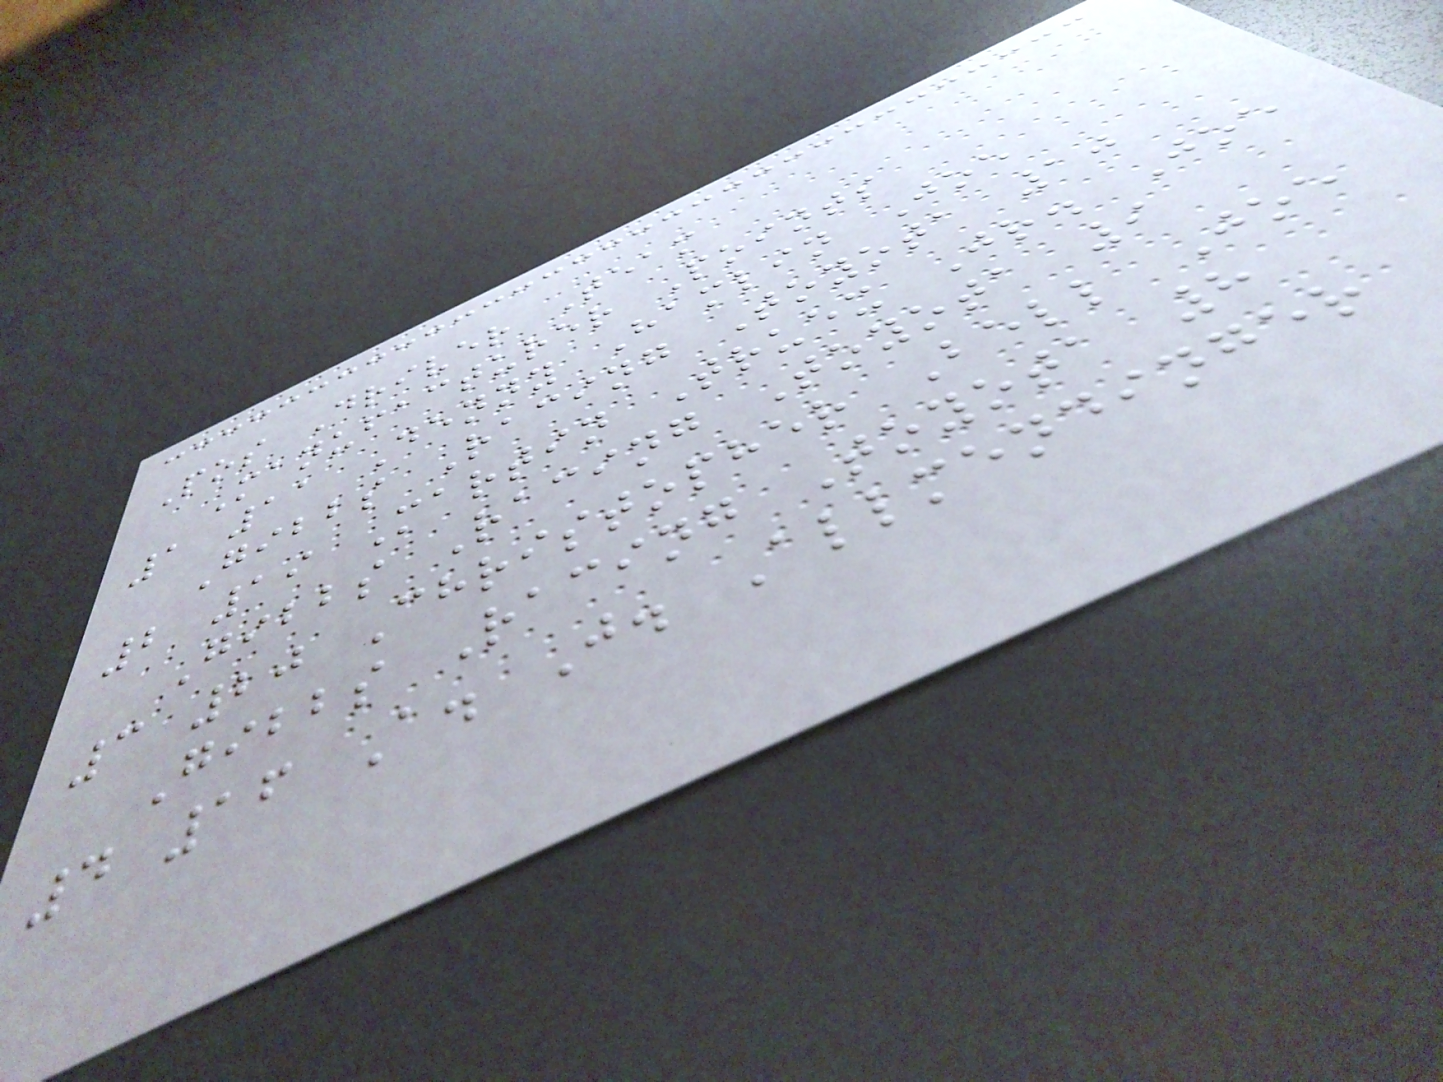Pos Driver Team
Manufacturer Points
1 11 Denny Hamlin Joe
Gibbs Racing Toyota 10
2 19 Martin Truex Jr. Joe
Gibbs Racing Toyota 9
3 20 Christopher Bell Joe
Gibbs Racing Toyota 8
4 16 A. J. Allmendinger
